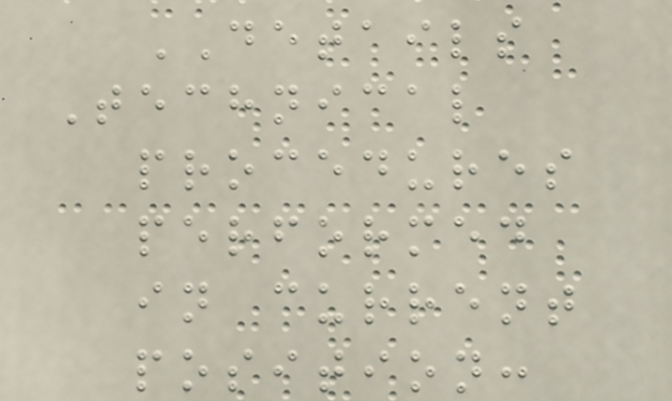DETAILS
Technical
procedures
performed
in current
position:
